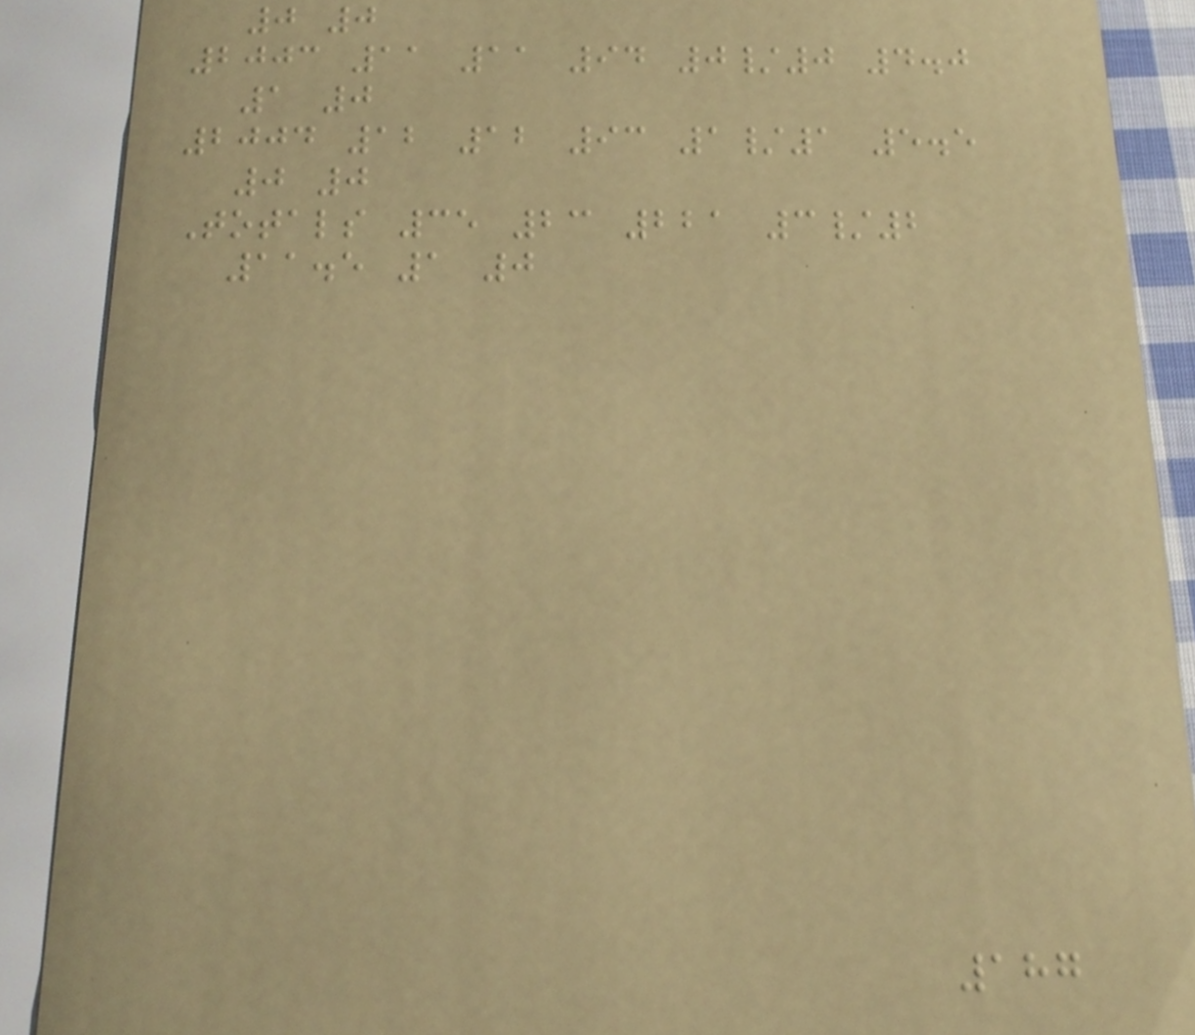0 0
2003 11 11 94 0/0 4.0
1 0
2004 12 12 93 1/1 5.5
0 0
Totals 35 23 221 3/2
11.5 1 0
187
